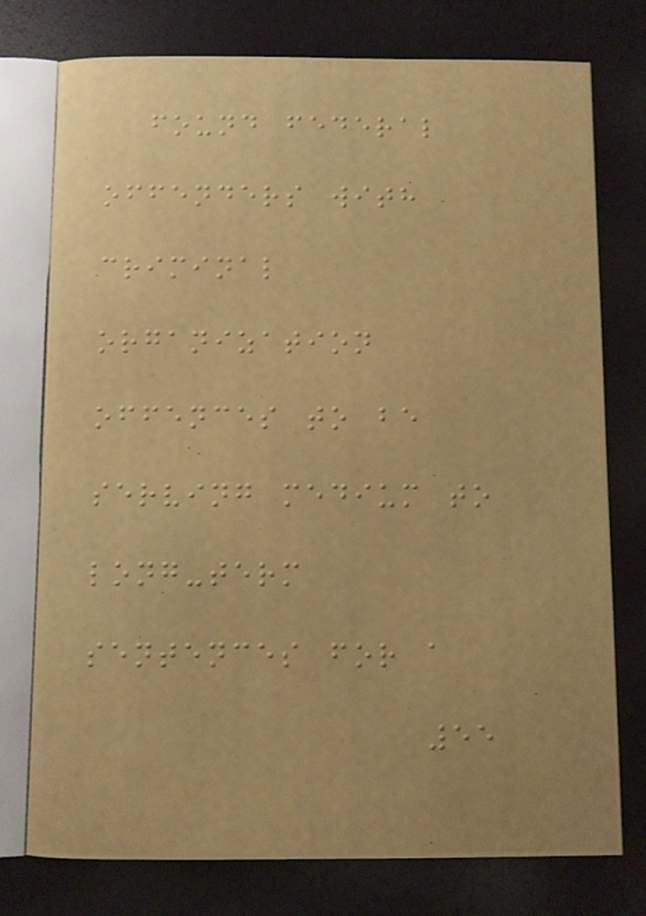found federal
offenders with
criminal
organization
offences to be
serving medium to
long-term
sentences for a
55
